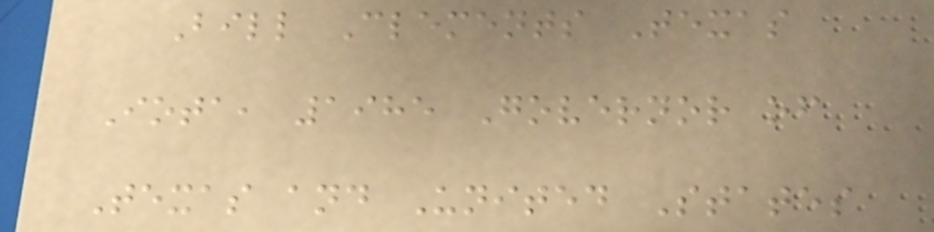Bill Clements Texas
Iota, 1985 Governor of
Texas and United States
